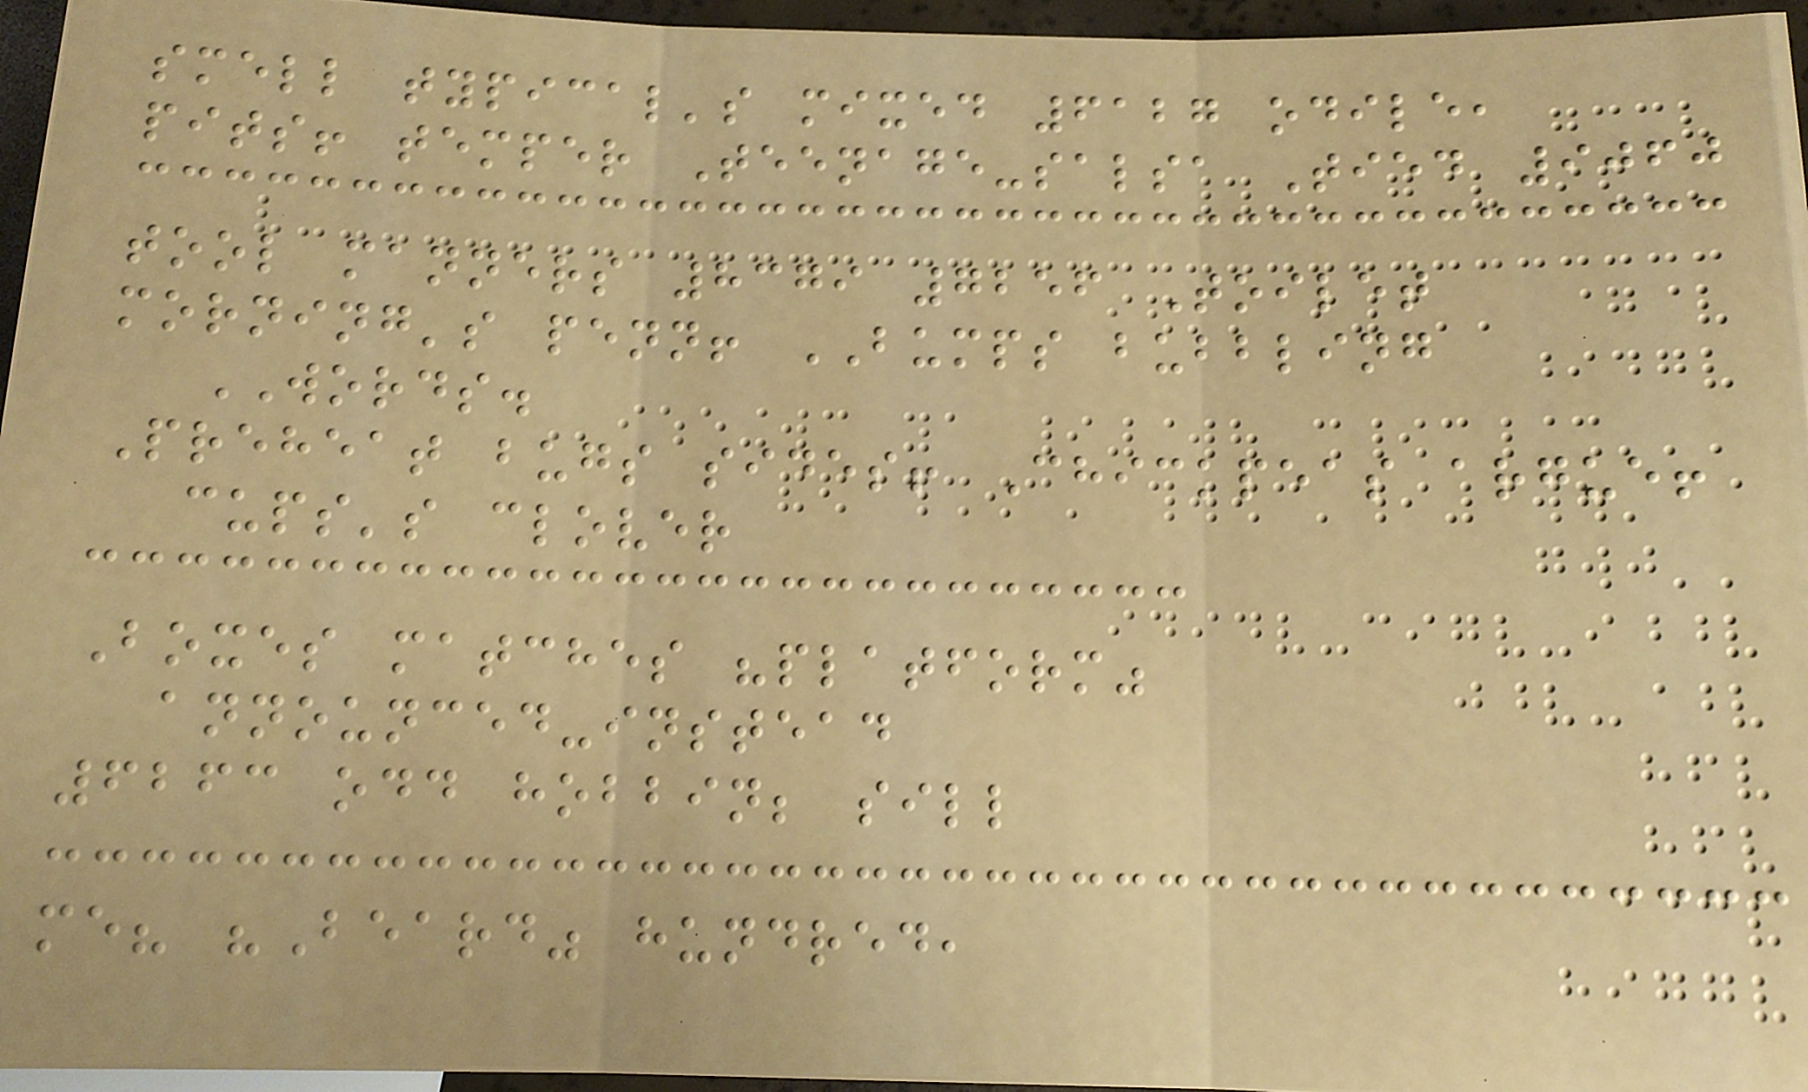smell typical's mixed 6127 odile,
pits! temper Teenage-salsa Tied 9060
tool manners 8379 7256 Toilet
morning's penn! BUMPS bubbling
WORDS.
Preheat bugs sides! Chickpeas argue!
cups's clover
Boxes matches "platform"
announced-instead
6263 odd hobbin; sill
me? "Beard" hundred,
